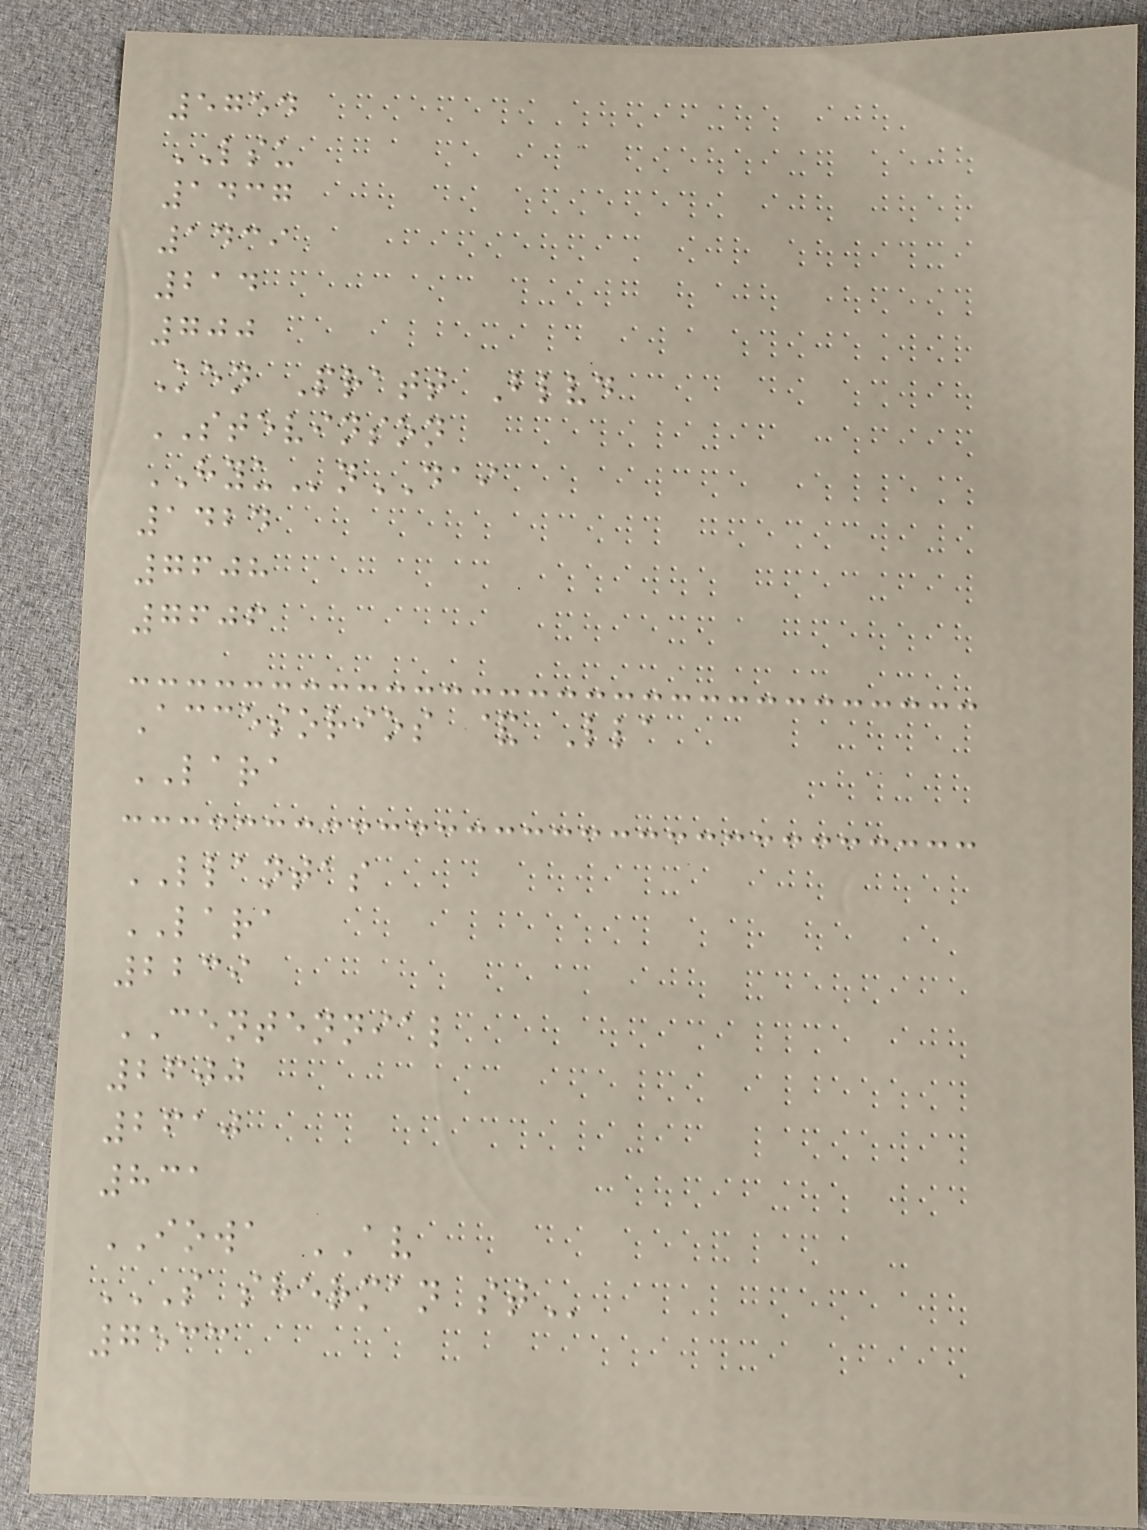5754
LSU
1437
1439
214
700
Ken Pratt Blvd
STEVINSON
HYUnDAI
1424
7608
7606
Accesorios & Lla
LARA
LLANTAS
LARA
2239
CENTENNIAL
2600
2610
831
IOWA AV
S SHERMAN ST
7533
